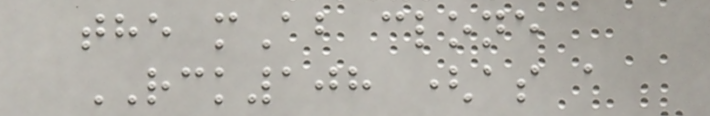the mAb clone
RCK108 (as a
